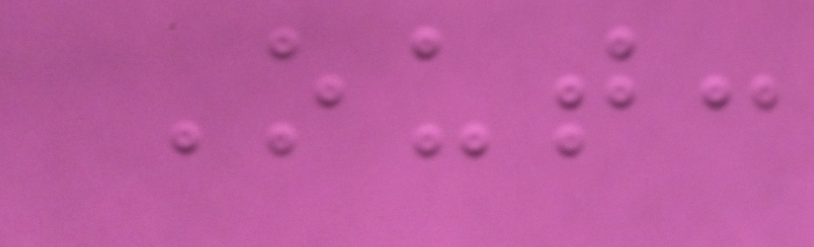Out:
